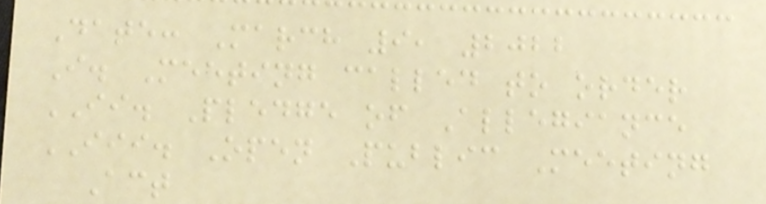Date: March 9, 2022
I. Meeting called to order
II. Pledge of Allegiance
III. Open Public Meeting
Act
